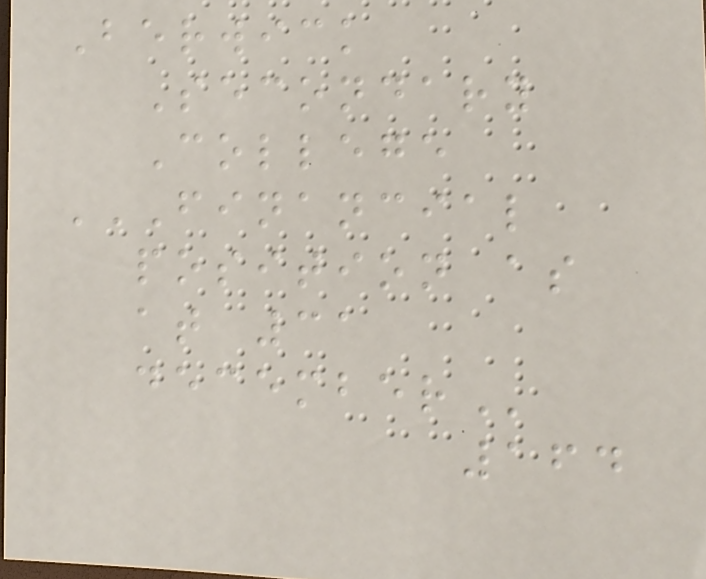Berwick
Secondary
College
FINANCIAL
POSITION AS
AT 31
DECEMBER
164
